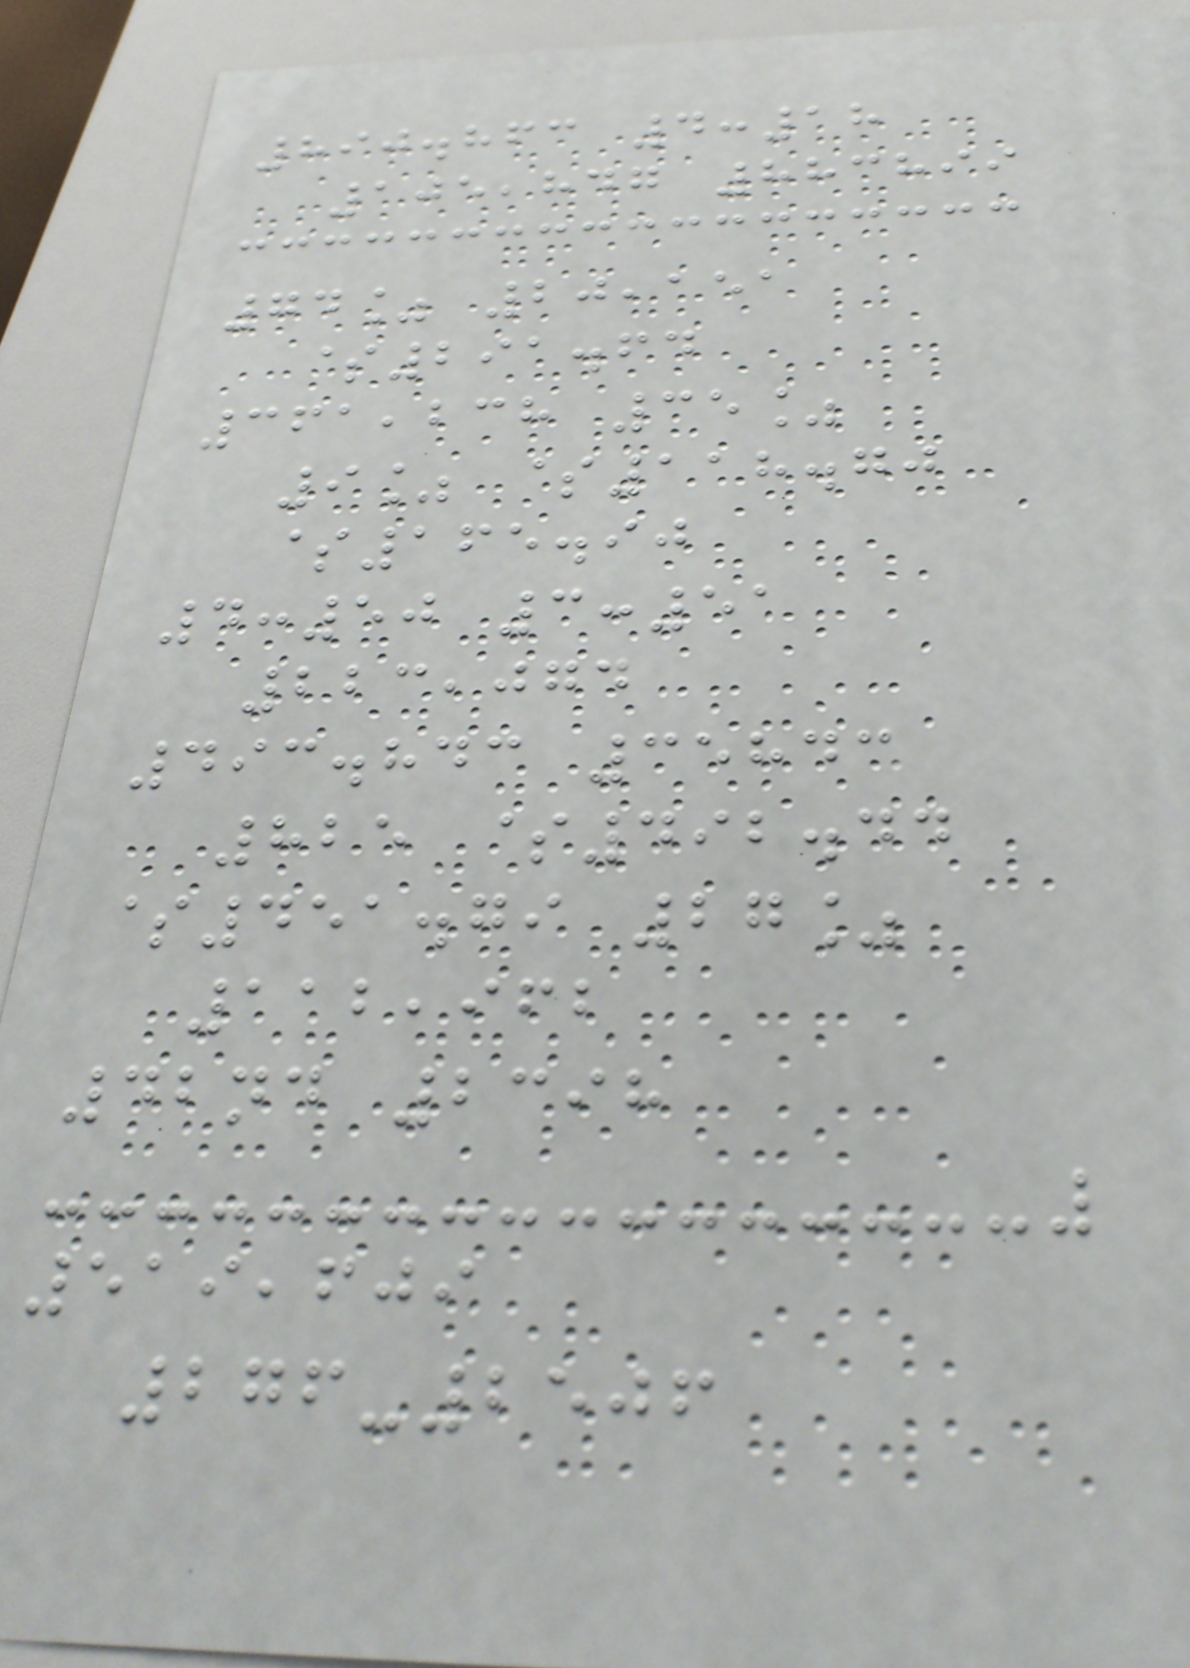890.863 4:18
105,847 883899
74% 20,151
$291.64
361,238 35%
9% $118.70
$165.90
4:50 3:51
223,074
493.843 35843
825 $492.44
$451.79 27%
112,962
42nd 2398
519,609
276-2506
